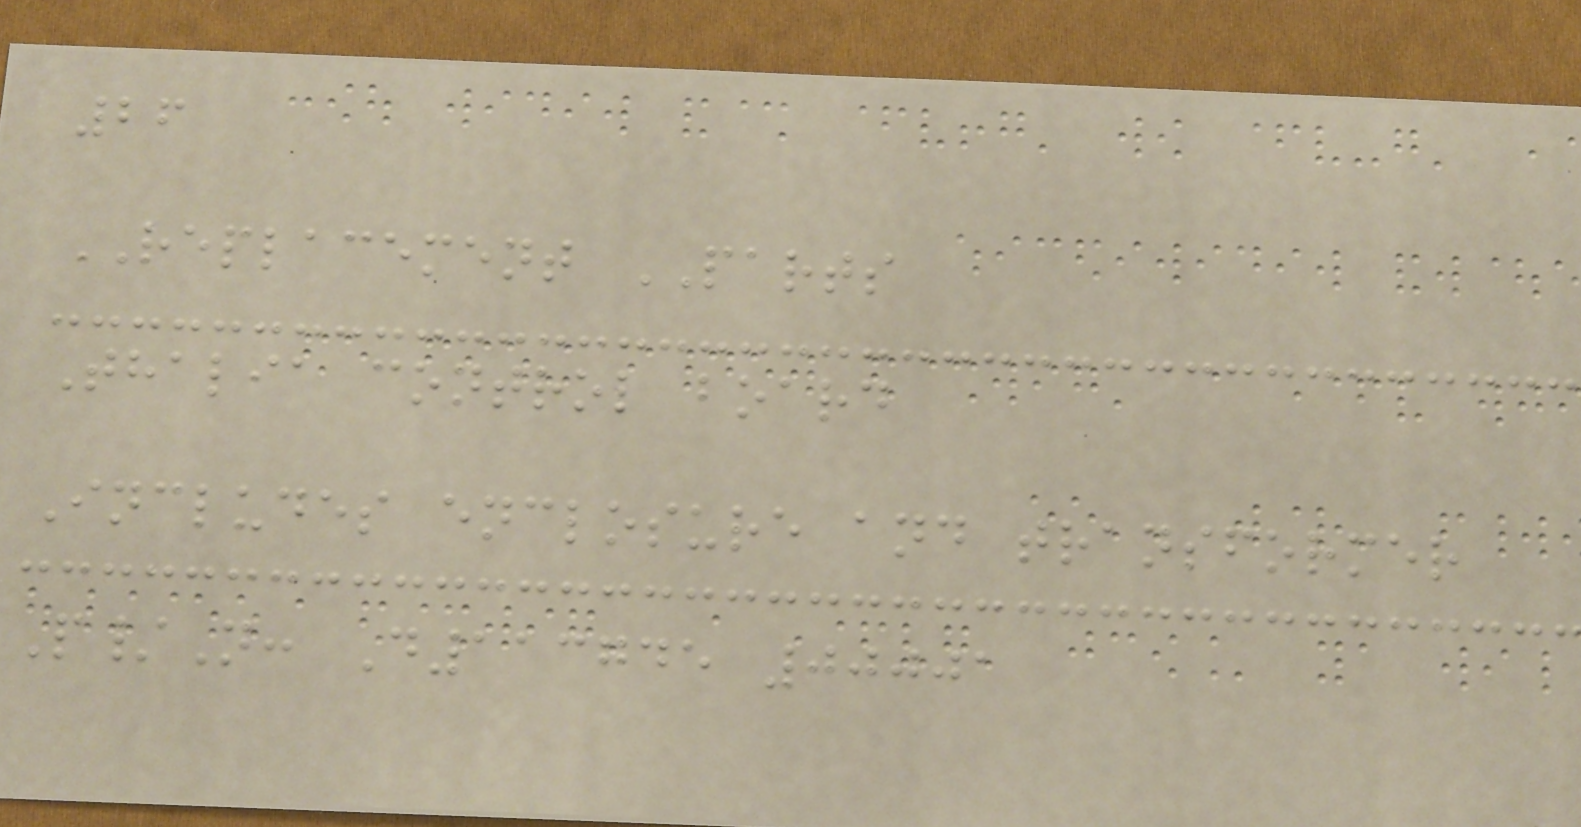26
REPLACEMENT PARTS
Thalia control board
Includes enclosure and transformer
P/N: D113745 00001
